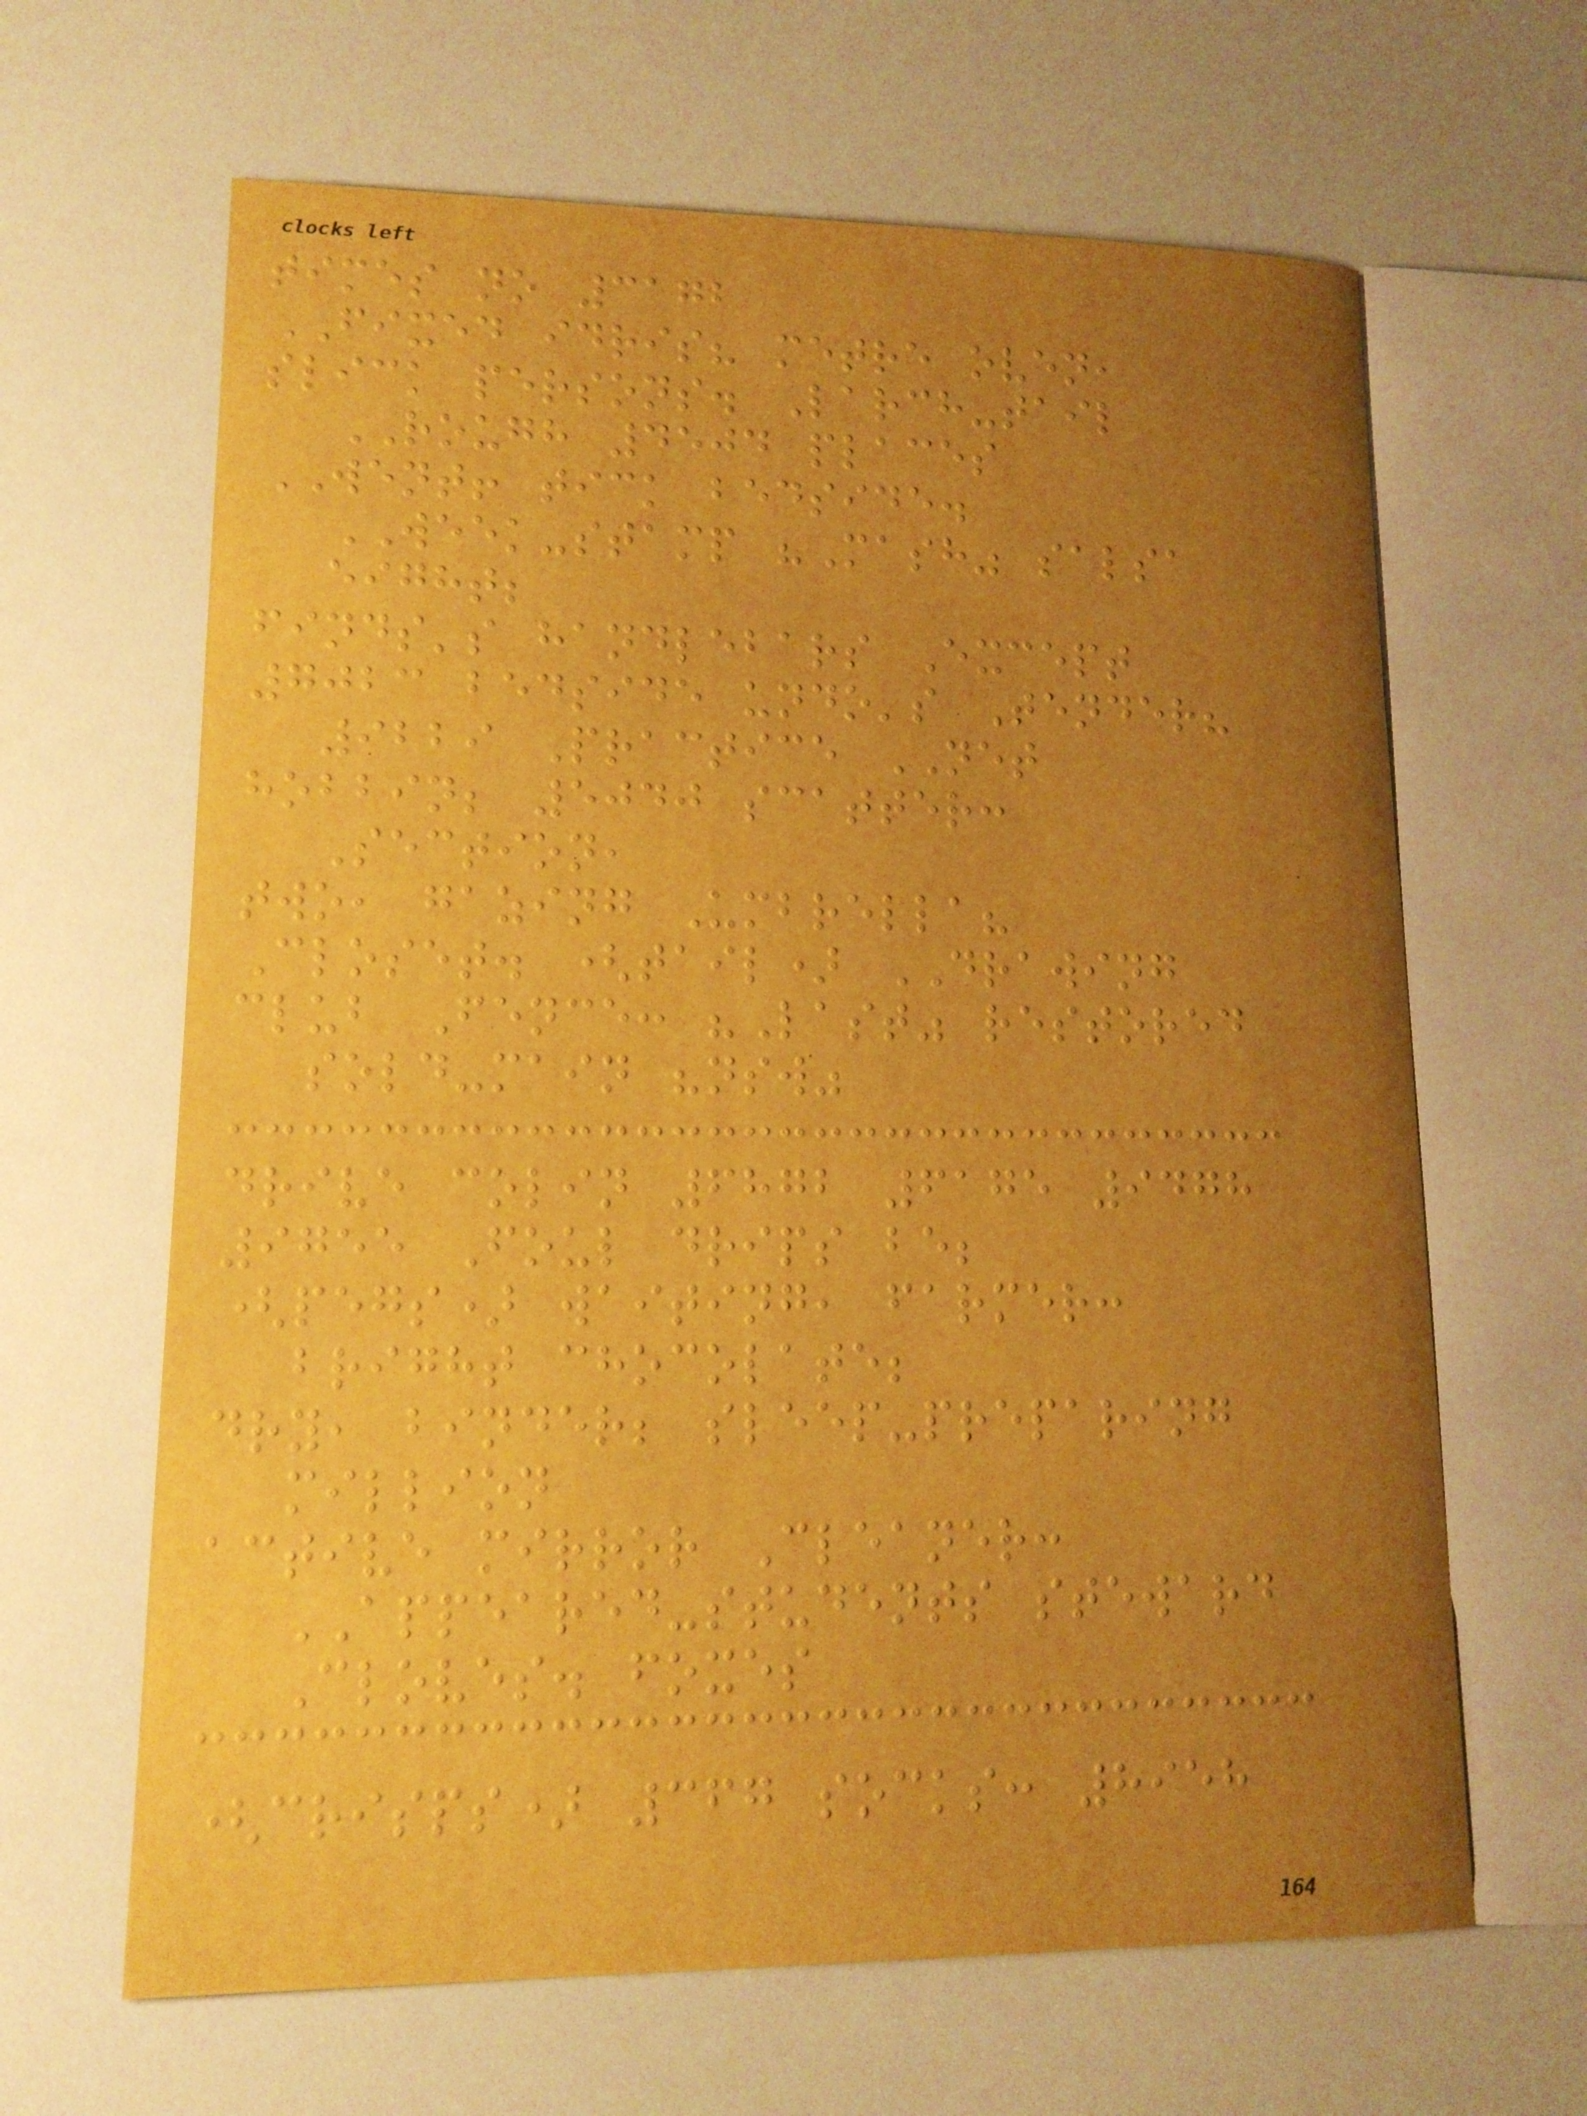times no 3172
FIXED idris? metre oven,
slick persons. Larch-tail
ROUGH 4504 places
WENT! tick bedside.
WEEK-stamp "Mash" salsa
eight;
finds's handlebars Except
7023 bedside undo's Tender?
9229 Practice NET
hobbin; 5040 scatter:
Section,
two, gazing Umbrella?
Closet. (tail) DRAWING
club Fence: "Last" restored
sold-main "nsw"
drive colin 6872 6175 9478
9755 Foul drips be;
(pegs) waiting, farmer:
bright chocolate;
dry, binder; sleep-preparing
million
active mirror Cleaner:
APPEARED-students steward
Cloves. foxes
(crisps) 367 socks: 8958
